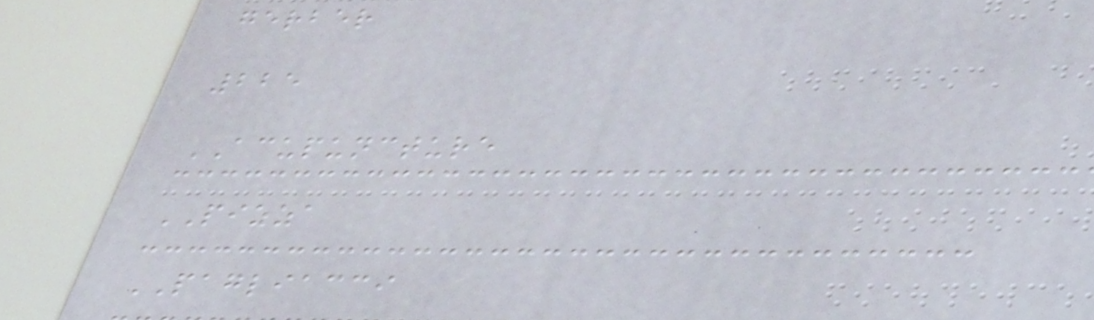gerber
225
ACUPUNCTURE
PIZZA
PAGLIACCI
